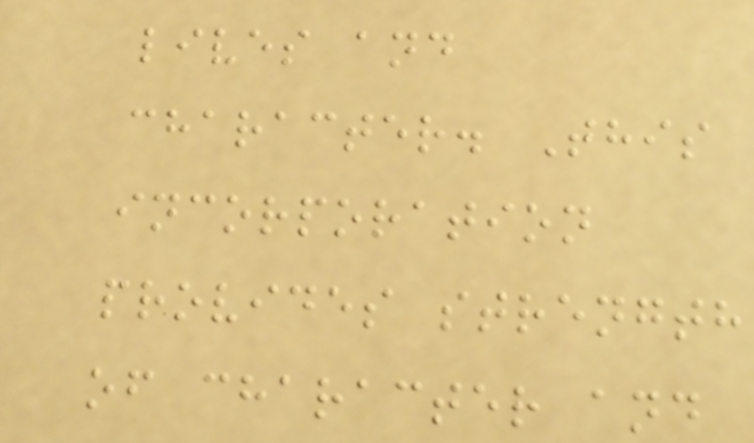lives and
character. This
incorporation
provides strength
of character and
